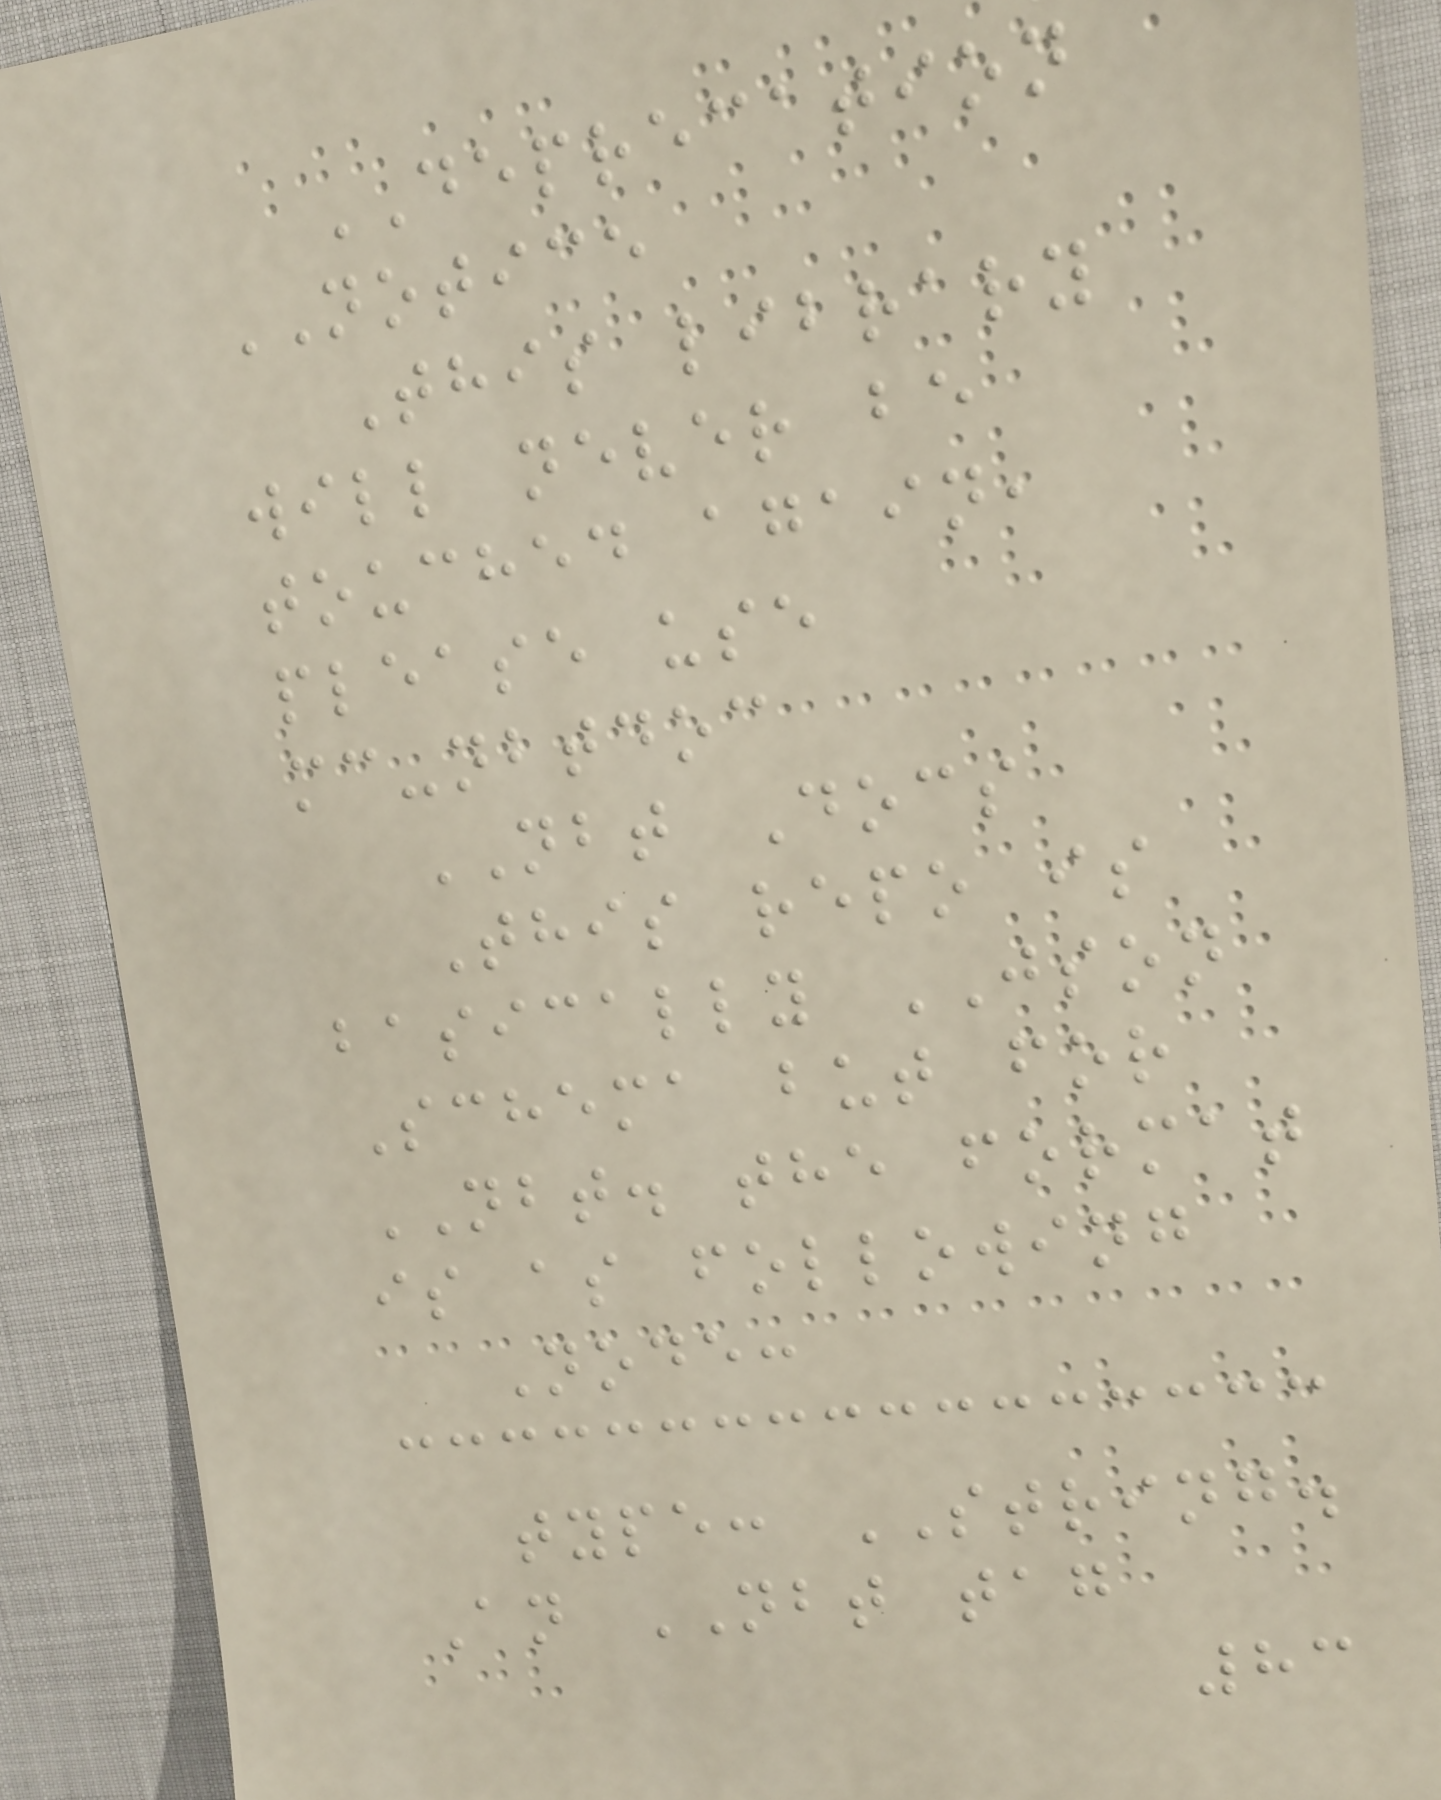DEPRECATION
NOTICE
This library
will never be
touched again,
please use
mc-nbtdoc
NBT Docs
This repo is
basically JSON
Schema but for
NBT. the format
is as following
Node:
type: STRING.
An NBT tag
83
